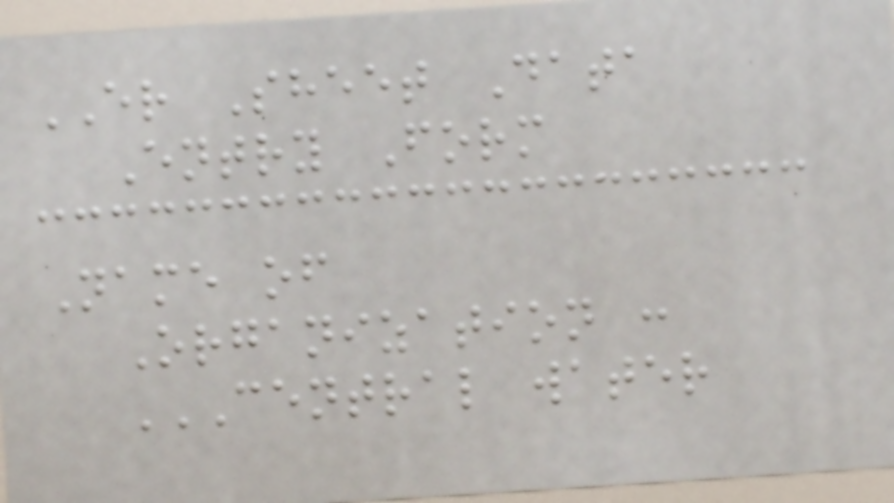ER Sheet Data
Entry Form
Name of
Organization :
CENTRAL WATER
